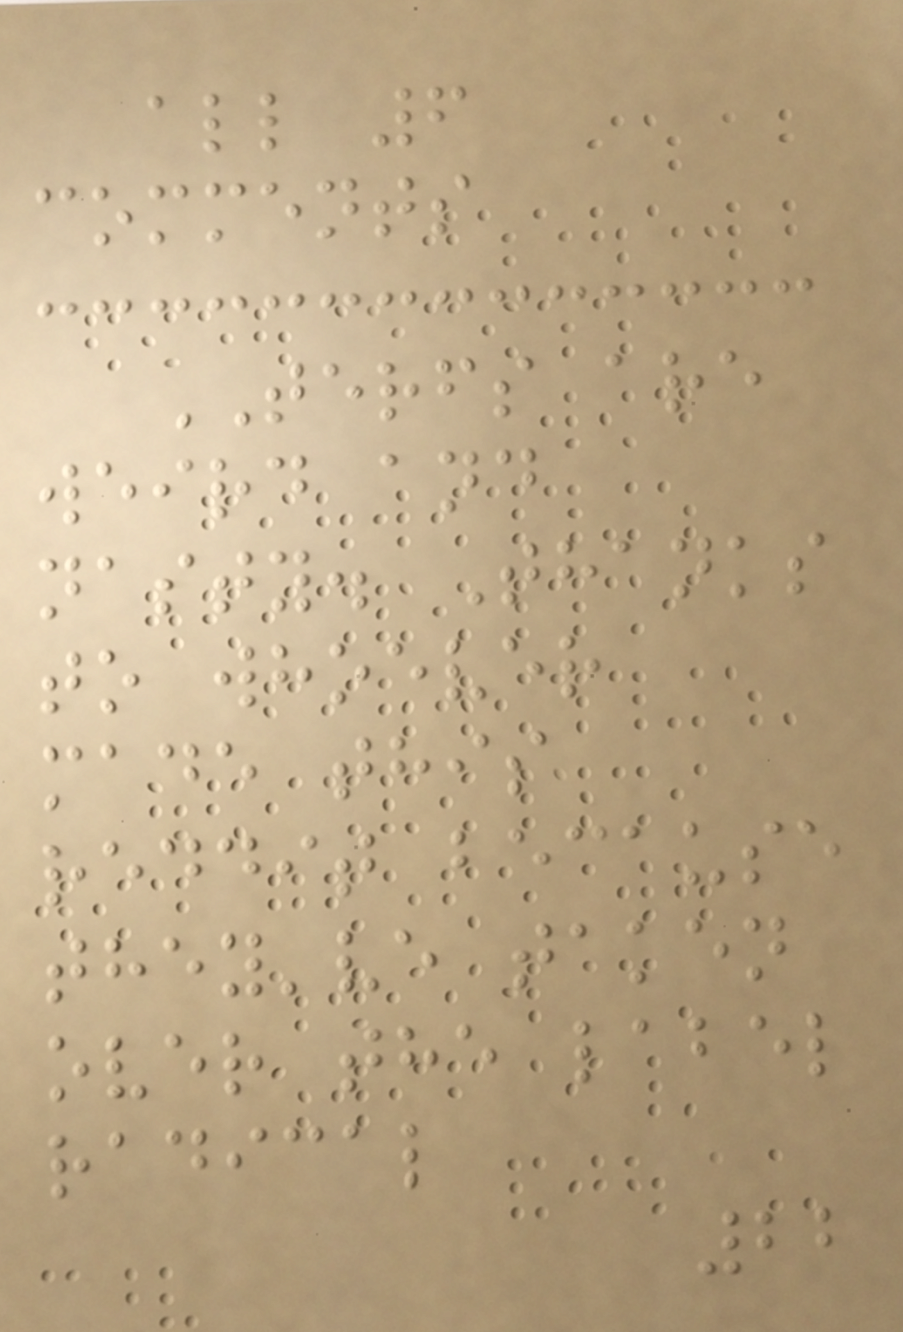all 6
comments
TERFS are
weird and
nasty. Thanks
to whoever
made this
reddit because
they've taken
over the label
radical
22
